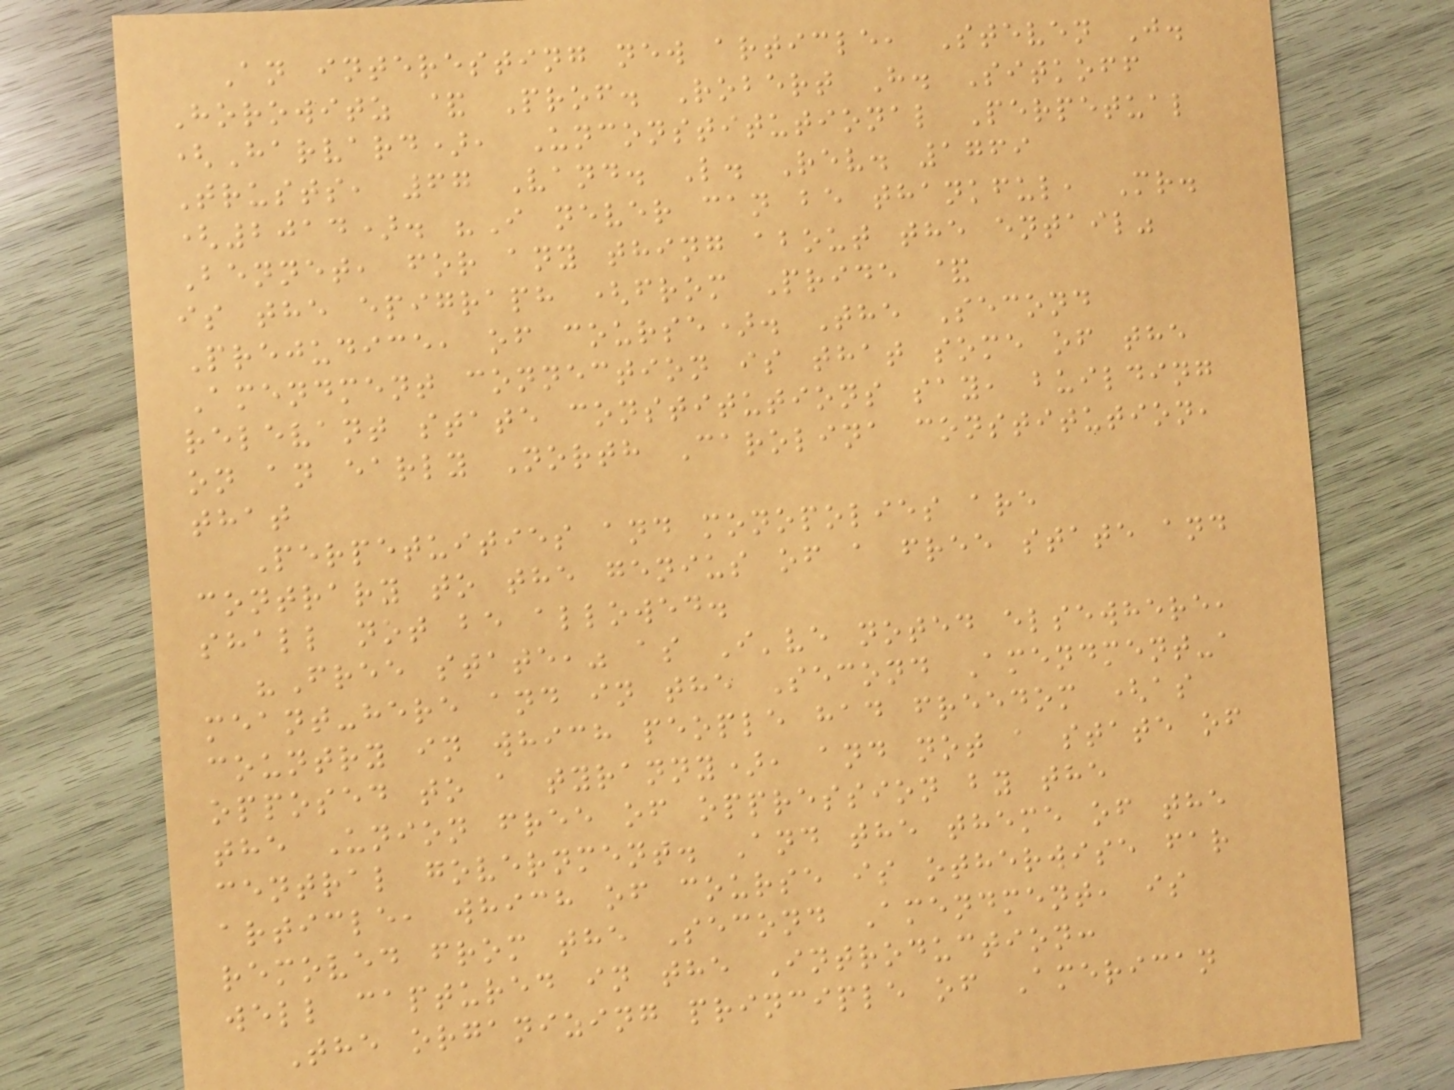An interesting new article, Steven J.
Horowitz & Prof. Robert H. Sitkoff
(Harvard), Unconstitutional Perpetual
Trusts, 67 Vand. L. Rev. 1769
(2014). "I never can be thankful, Mr.
Bennet, for any thing about the entail"
is the epigraph (from Pride &
Prejudice, of course). The Second
Amendment connection is that some of the
relevant state constitutions say, building
on an early North Carolina constitution,
that
Perpetuities and monopolies are
contrary to the genius of a free state and
shall not be allowed.
"Free state," as I've noted elsewhere,
meant-here and in the Second Amendment-a
country in which people had freedom (as
opposed to a tyranny), and not a state of
the Union free of oppression by the
central government. And the theme of the
article, which of course is otherwise far
removed from the Second Amendment, is
well captured in the Introduction:
The organizing principle of American
